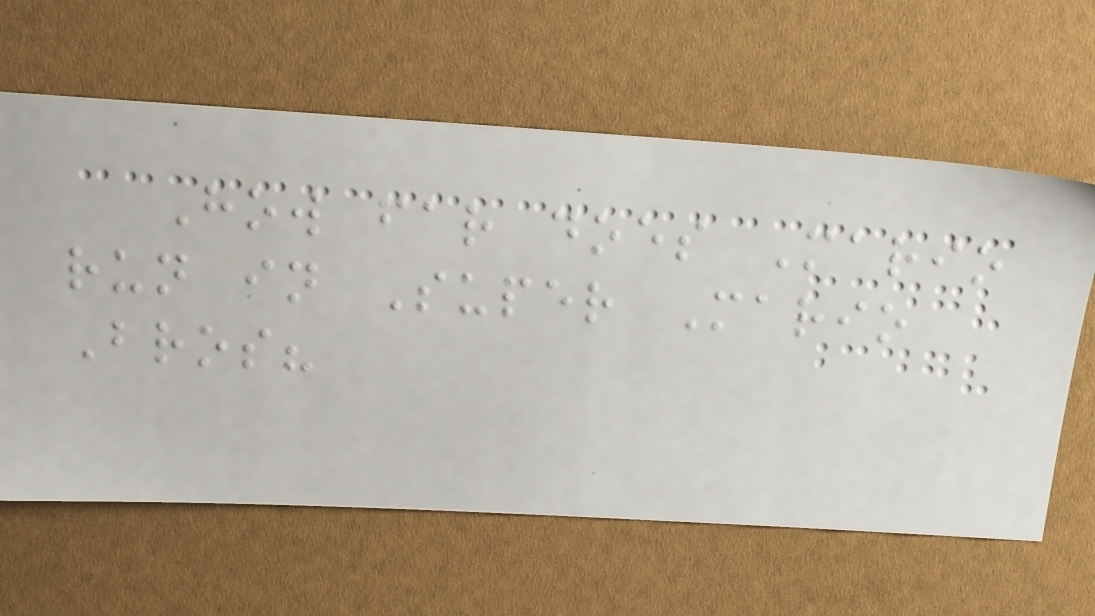How far does Mario
run in Super Mario
Bros?
